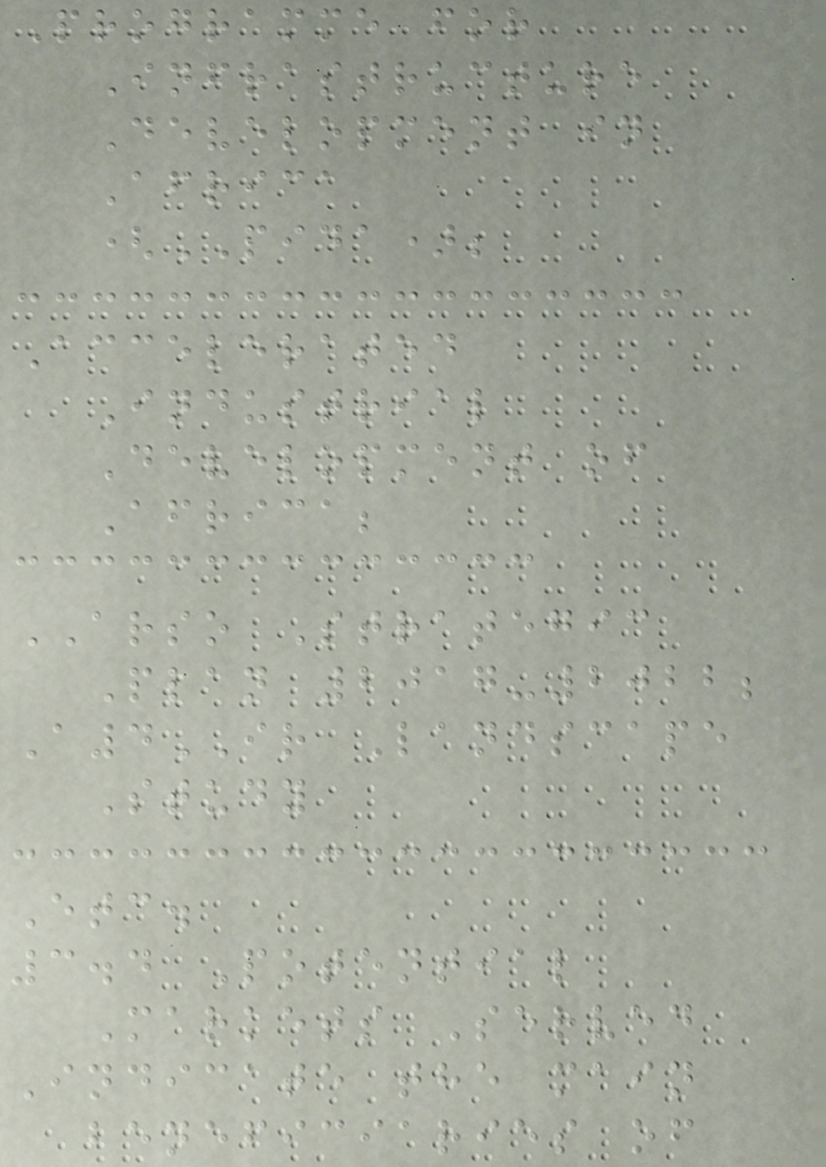Programme for
Infrastructure
Development in
Africa
(PIDA);
Accelerated
Industrial
Development of
Africa;
ARSO Strategic
Plan 2017-2022;
A4IR Landscape
Study
Etc.
3.4 Potential
Markets Served
Indicate the main
beneficiaries of
